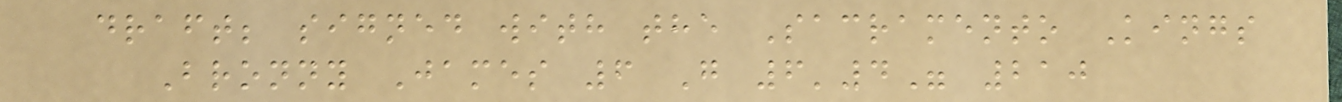draft; signed with the Sacramento Kings
Bronny James 6 G 6'4" 210
